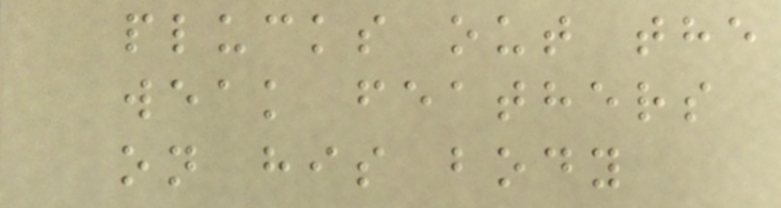plucks out the
weak feathers
on his body
